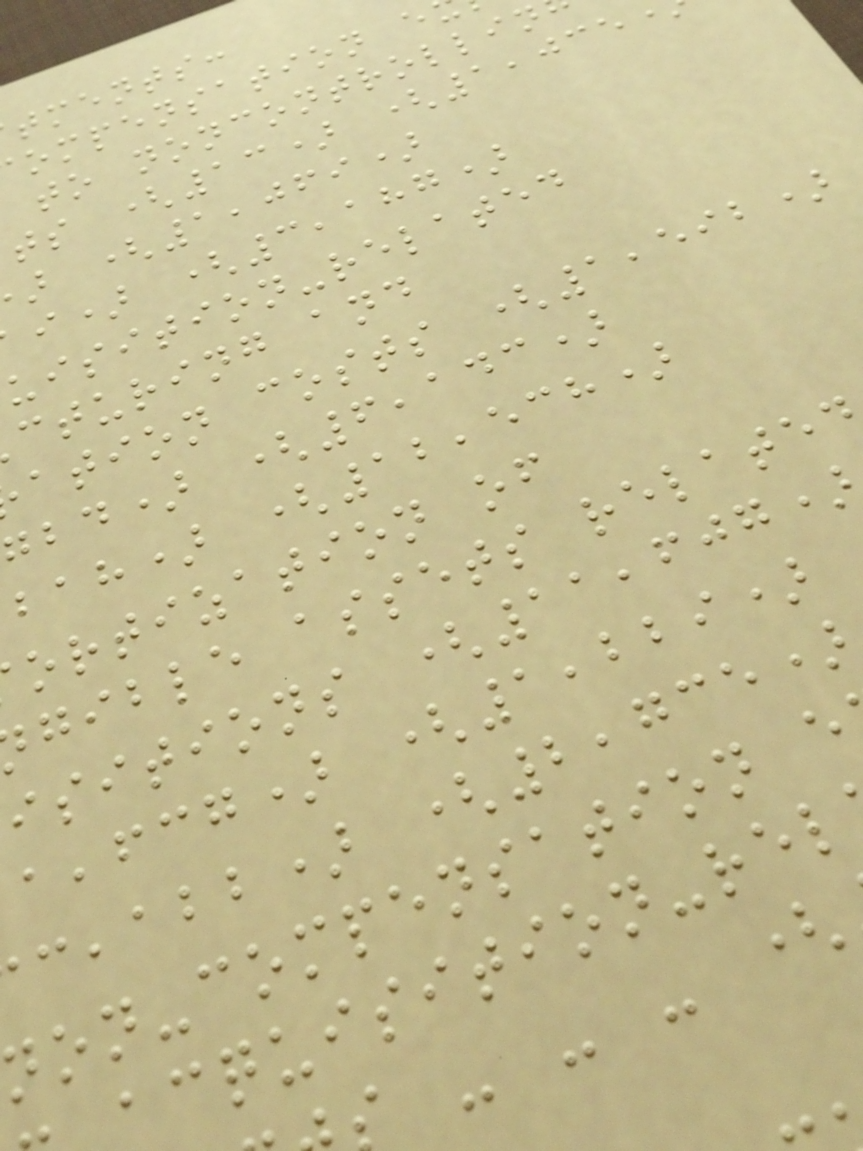tments:
ompensation e
to noncontrollin
ts (13) (1,035
(1,069)
i) (3,187)
uisition-related
cturing and
ation costs (1,592)
gbd) (6,143)
bah) (12,538)
ortization of
gible assets related
isitions (11,607)
,fcg) (1,229)
,abb) (2,735)
non-compensation e
acquisition-rel
- - - (
